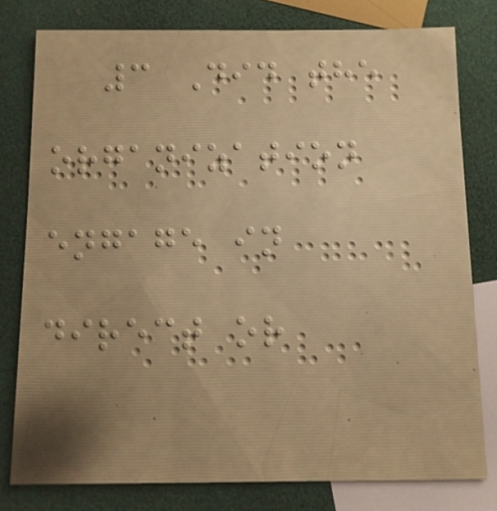3 Did the
organization
engage in
direct or
